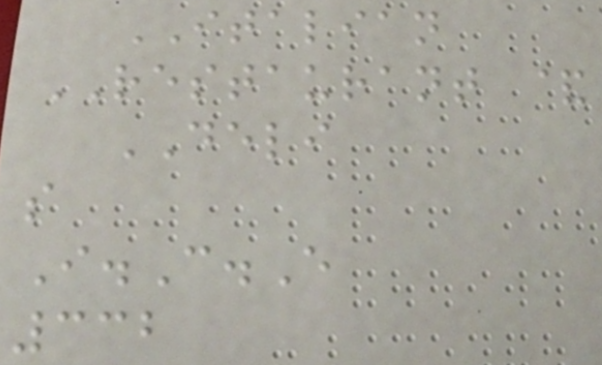ITALIAN
RESTAURANT &
DELI
s
I.C.E
332
